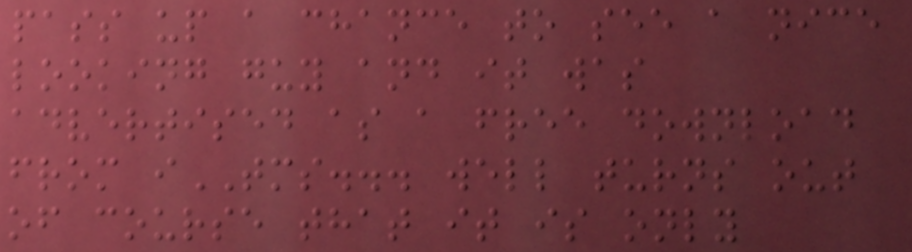pass up a chance to see a nice
looking guy and it was
advertised as a free download
from iTMS... well turns out
of course that it is only
